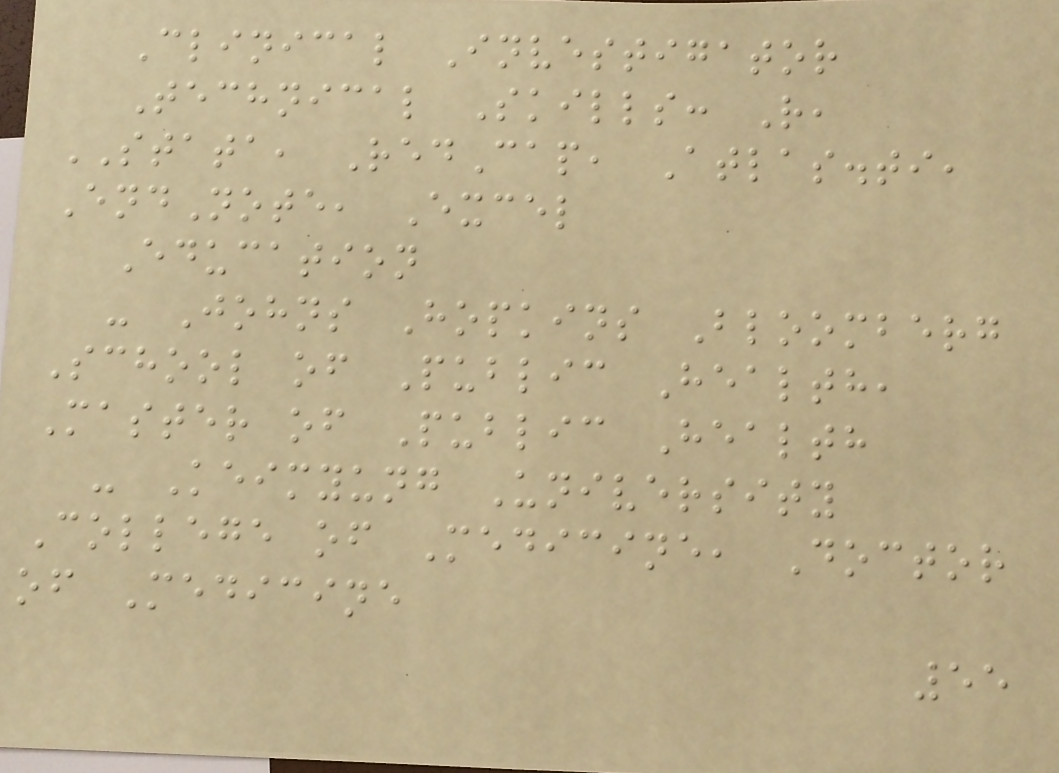Clinical Investigator
Technical Skills: R,
STATA, RedCap, Atlas.ti,
EndNote, Excel
Education
- Johns Hopkins Bloomberg
School of Public Health,
Master of Public Health
- Keimyung University
College of Medicine, Doctor
of Medicine
55
